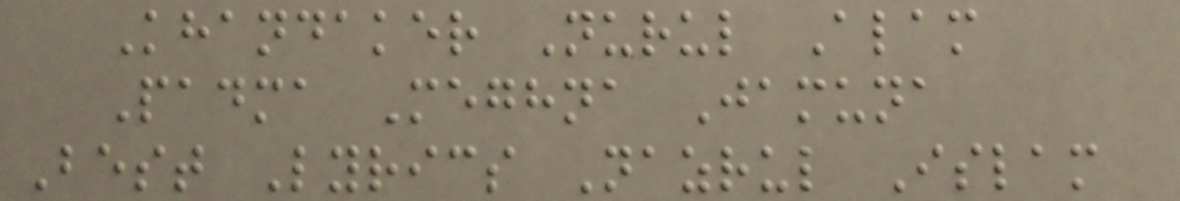Khandaker Nurul Alam
Padma Meghna Jamuna
Best Lyrics Nazrul Islam
